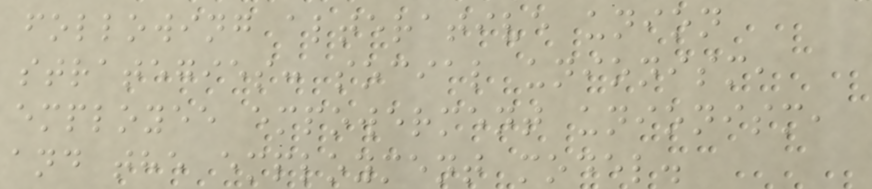following alterative union
strategies: social unionism,
employee empowerment unionism,
and the employment model.
